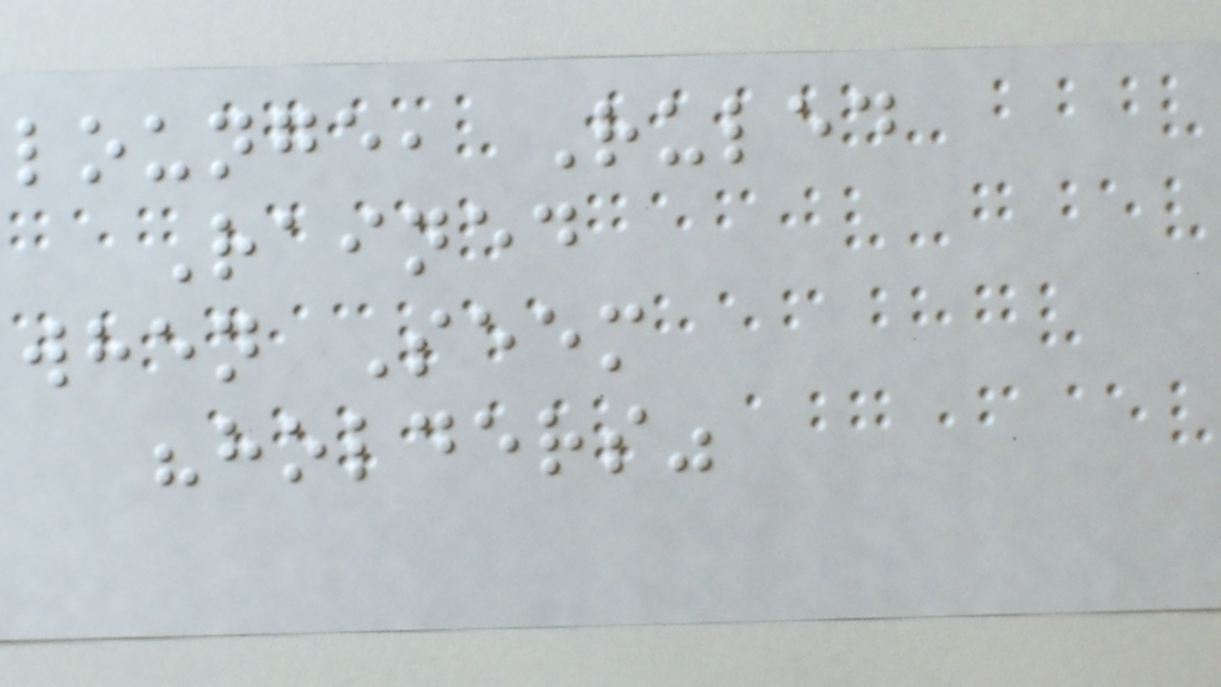lounge, Ruled
Rained
when Seem
"holders"
